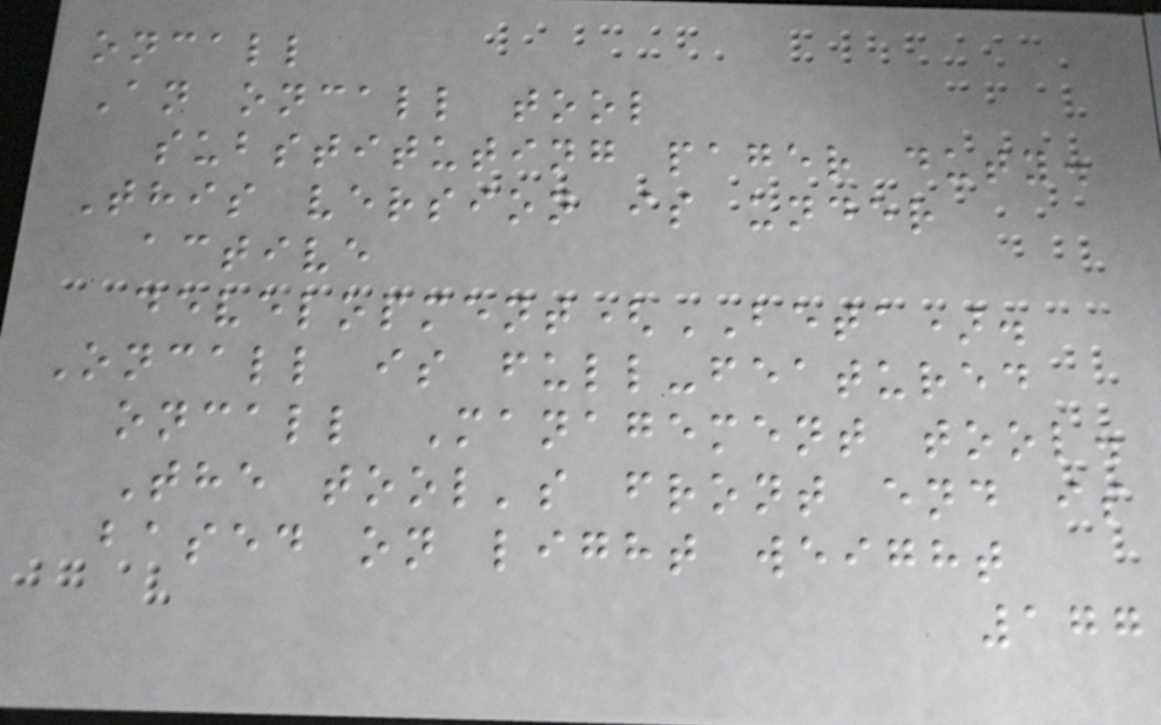oncall
An oncall tool
substituting pager duty.
This version is under
active
development(BETA).
Oncall is full-featured
oncall Management tool.
The tool's front end is
based on light weight
177
